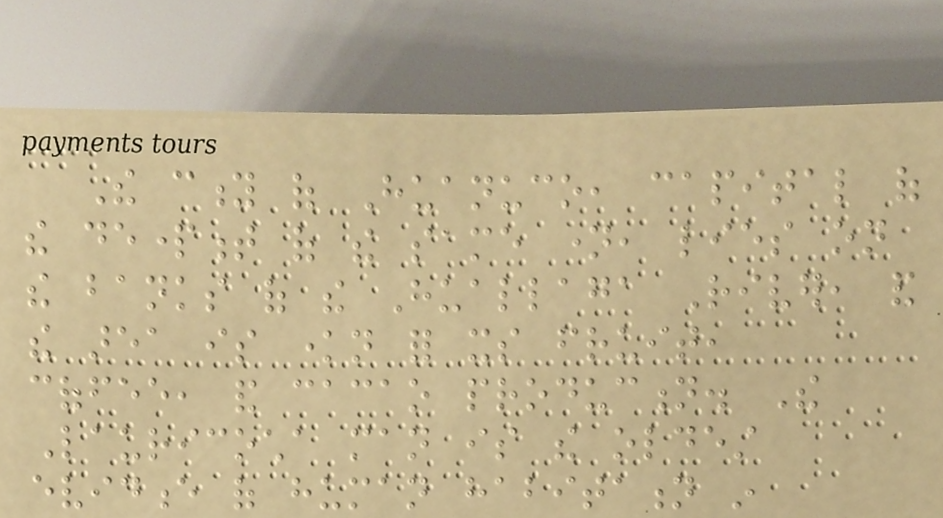The city of Huanuco, capital of
the department of the same name, lies on
the banks of the Huallaga River, and
the area is known for its fruit,
coffee, and cacao production. The
Lauricocha man is the oldest
evidence of human habitation in
